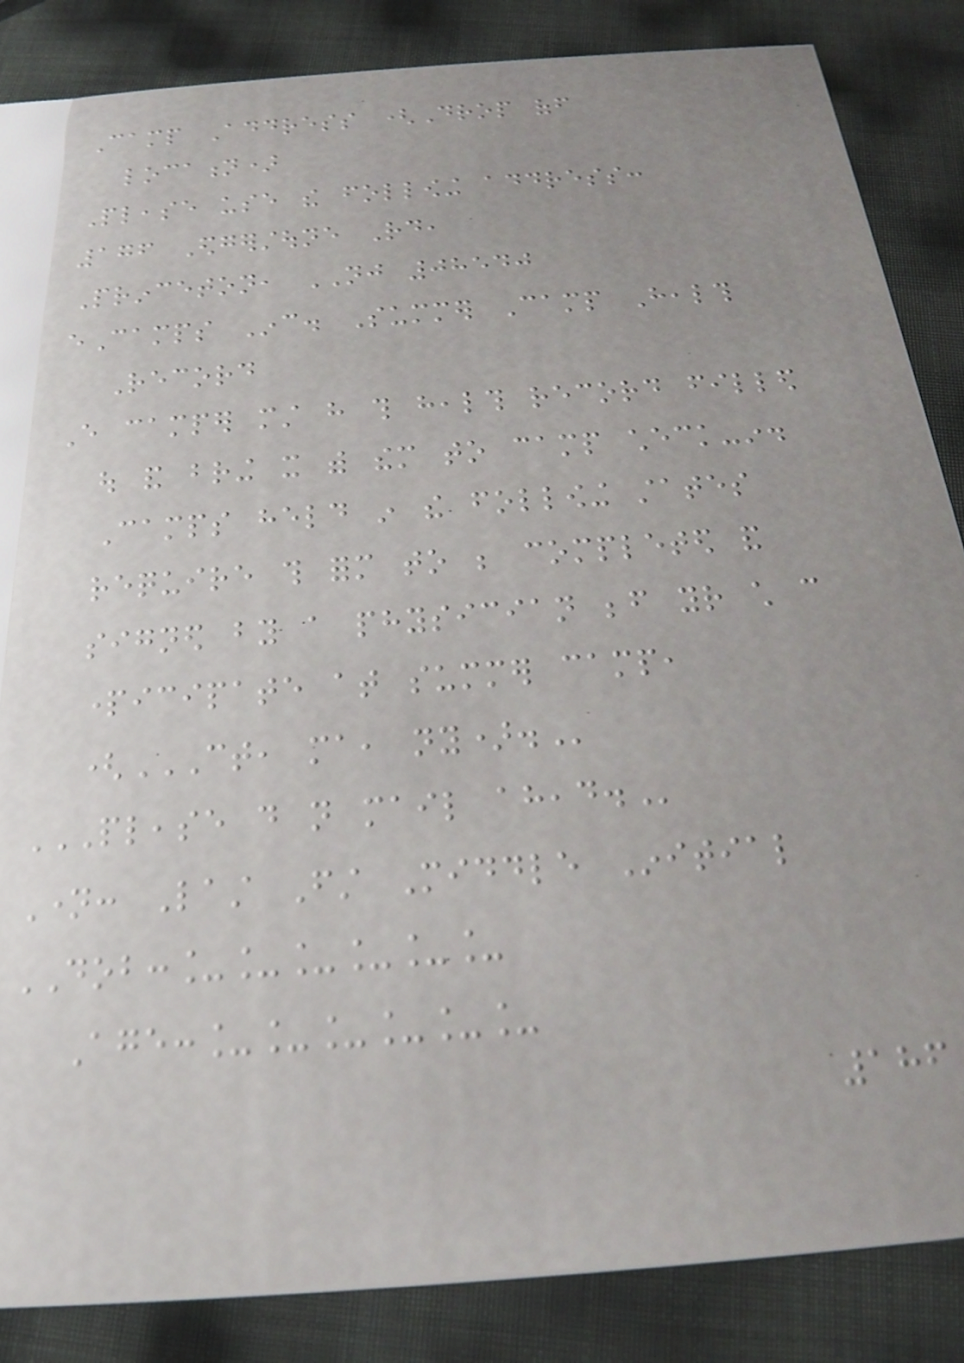Camp Address (Drop off
location)
Please use the following address:
176 Edgerstoune Rd,
Princeton, NJ 08540
eCamps Inc. Summer Camp Health
Record
Every camper must have this health record filled
out and bring it with them to camp check-in.
Camps held in the following states
require this form to be completed and
signed by a physician before your child can
participate at summer camp,
(CT, MA, NY).
PLEASE DO NOT MAIL AHEAD.
Name: Last First Middle Initial
DOB:______
Age:______
186
